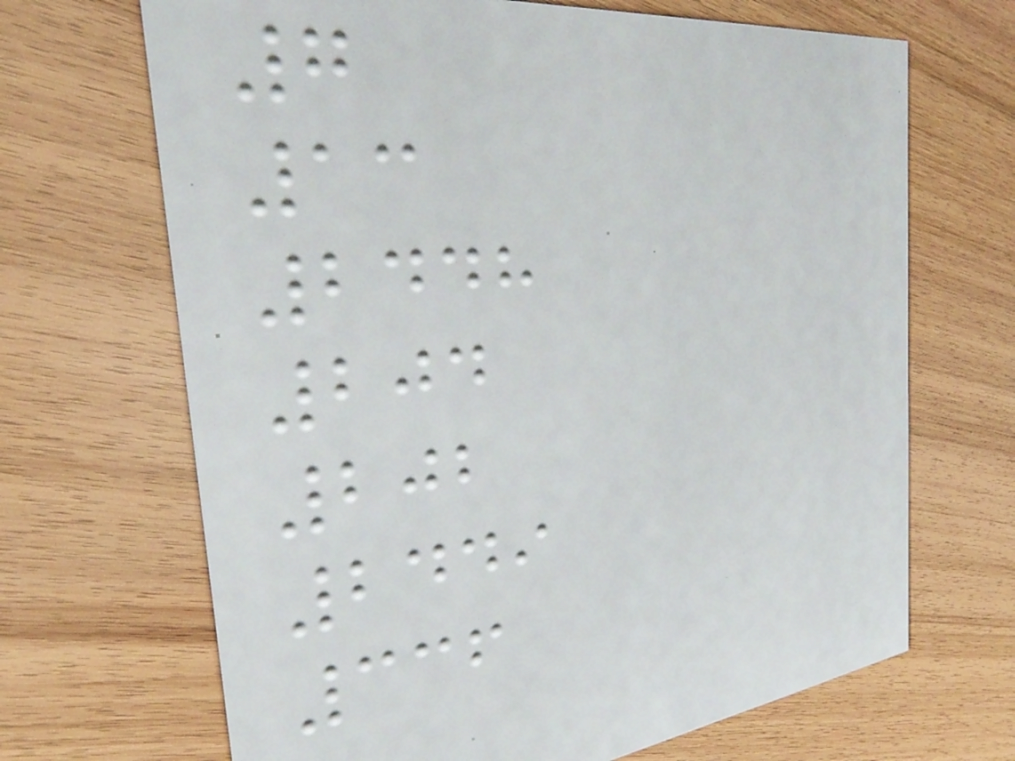7
13
2448
204
202
2449
336
